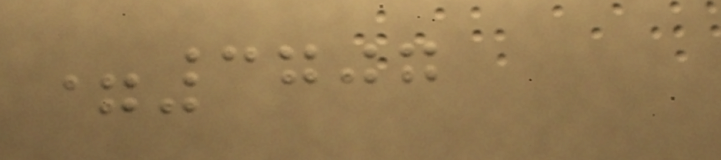=3707
